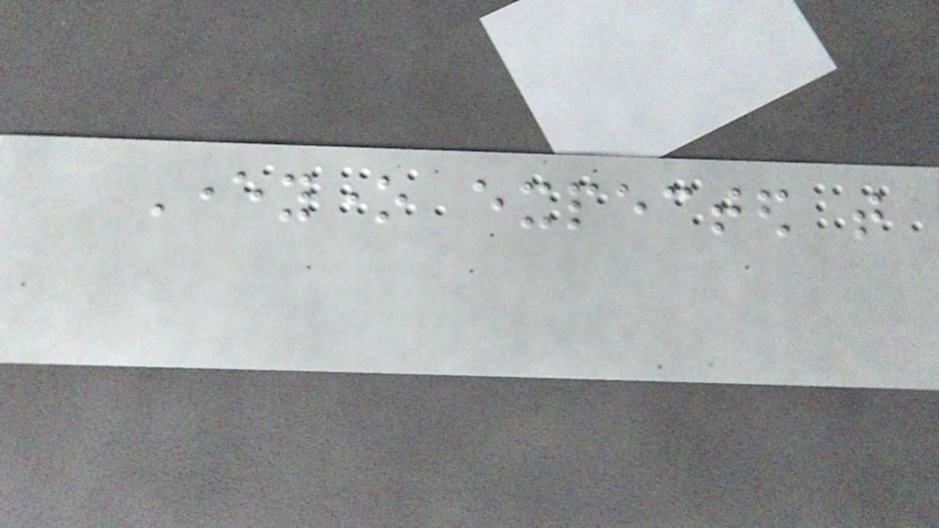Everyone expected that
